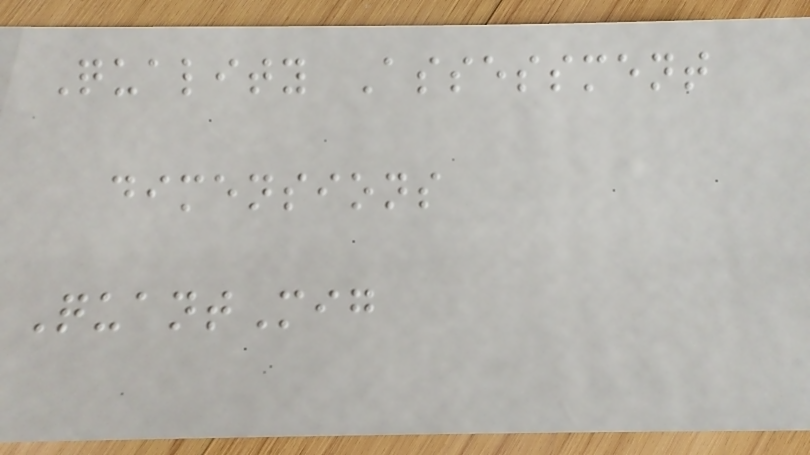Quality Assessment
dimensions
QuantMig
